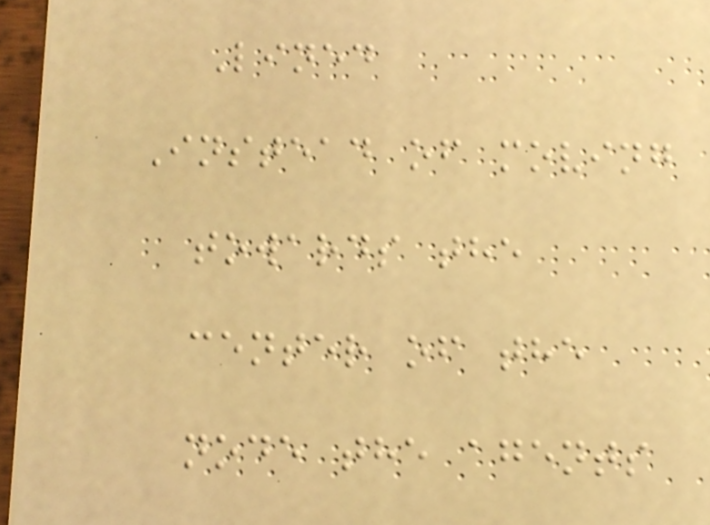Lined
Instead of moving
towards the
center of the
node the agents
